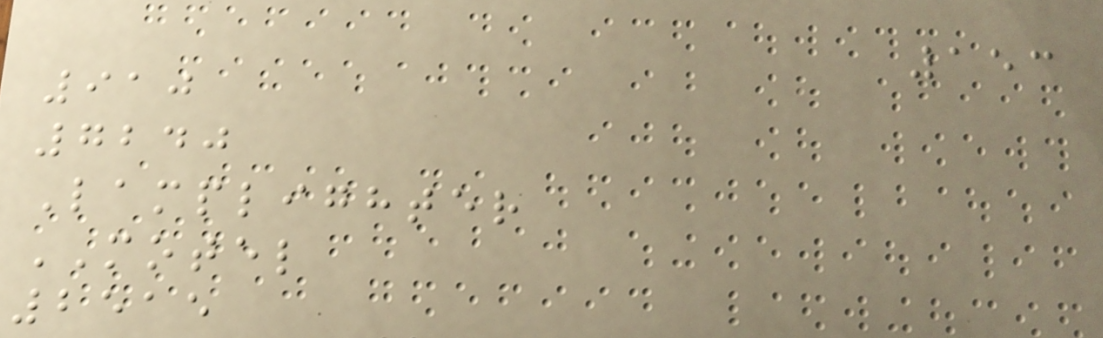153
910
7240
Lamplighter
MOTEL
2515
